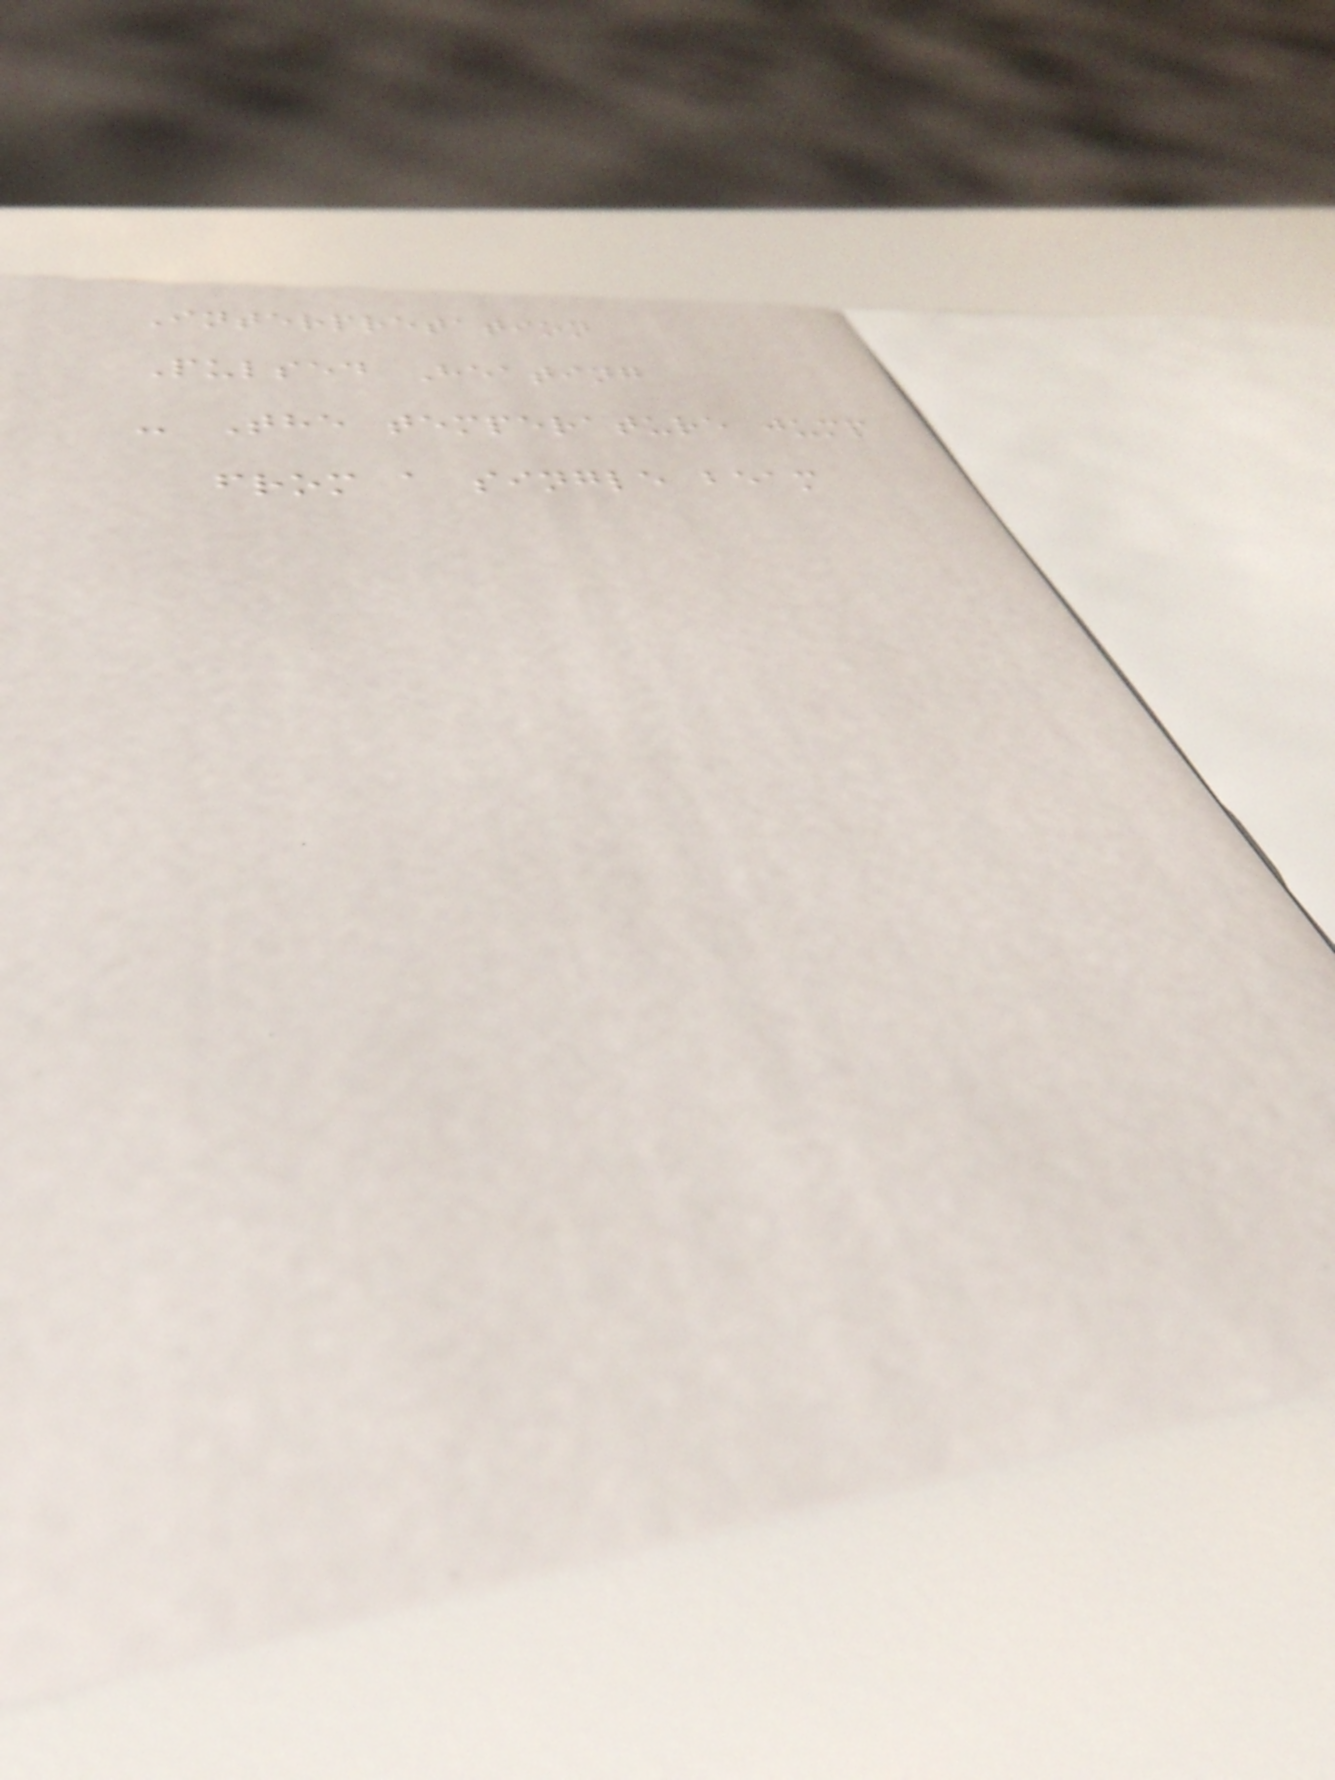Interpretation
Pulsed Heating
- The temperature jump
from a single beam
